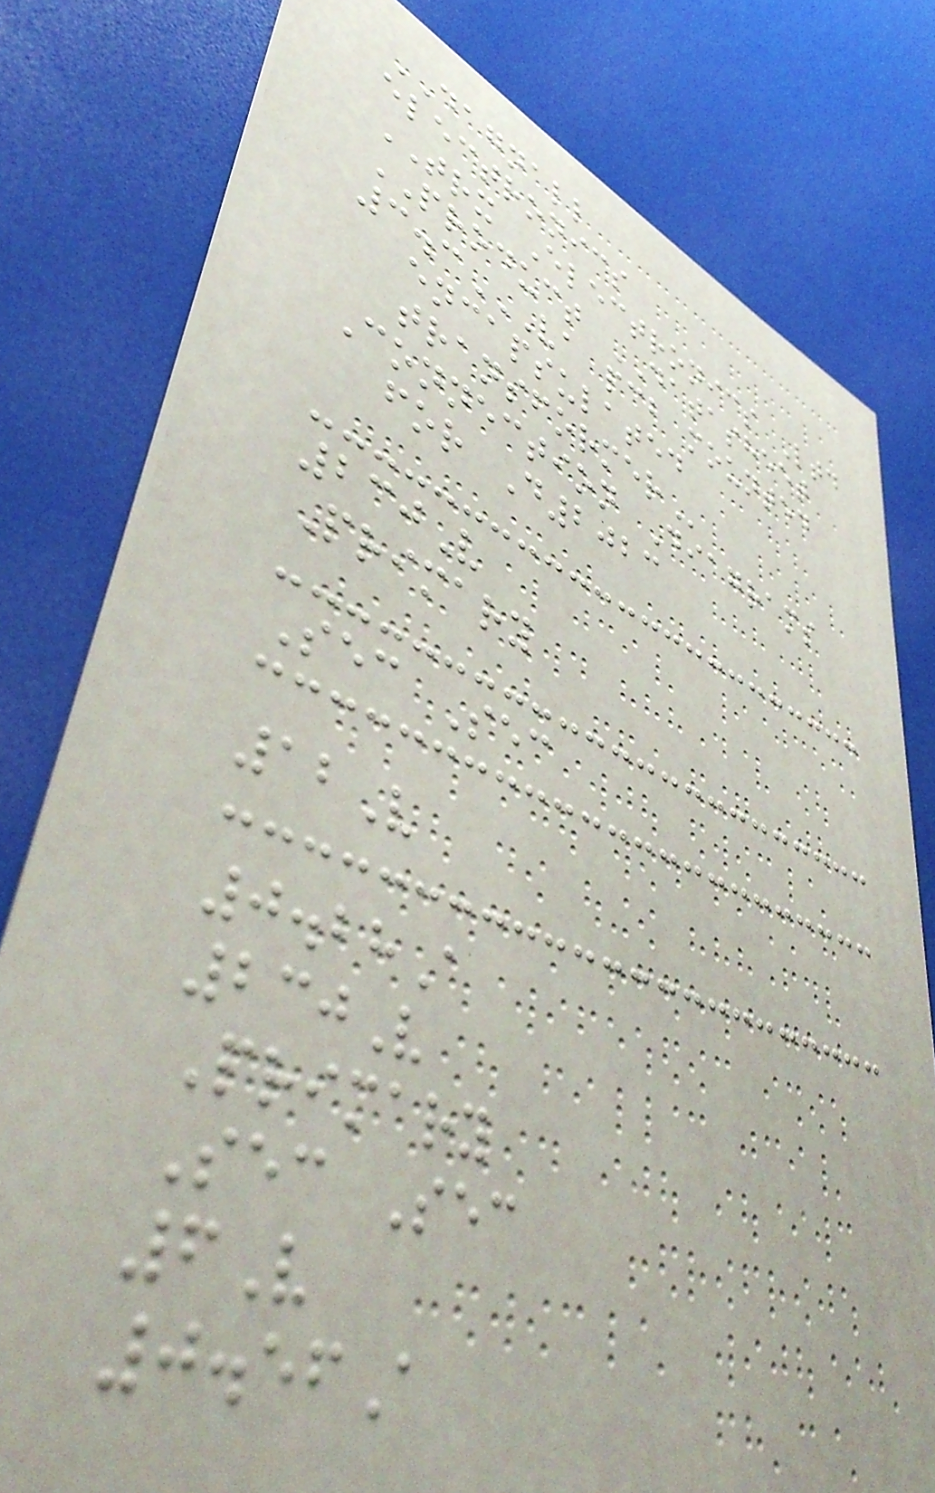DAGNALL
electronics
TRX Electronics Ltd
PRODUCT DATASHEET
3.3VA PCB MOUNTED
ENCAPSULATED
TRANSFORMER
Connection Diagrams
for D2023
230V
Primary
Sec Sec
12V
0.28A
230V
Primary
Sec Sec
6V
0.56A
